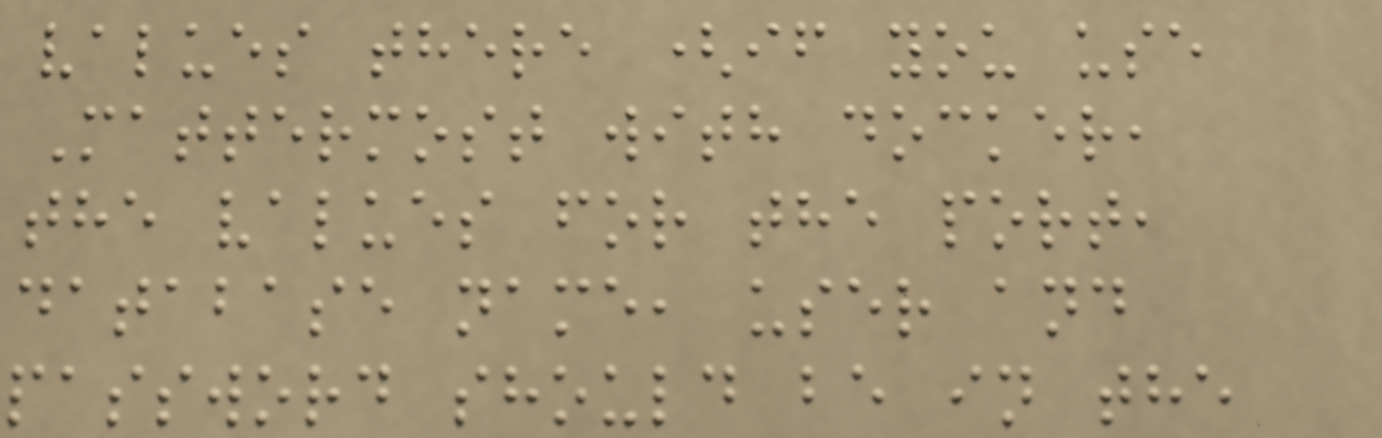values there (if you use
Mattermost with docker,
the values for the port,
database name, user and
password should be in the
